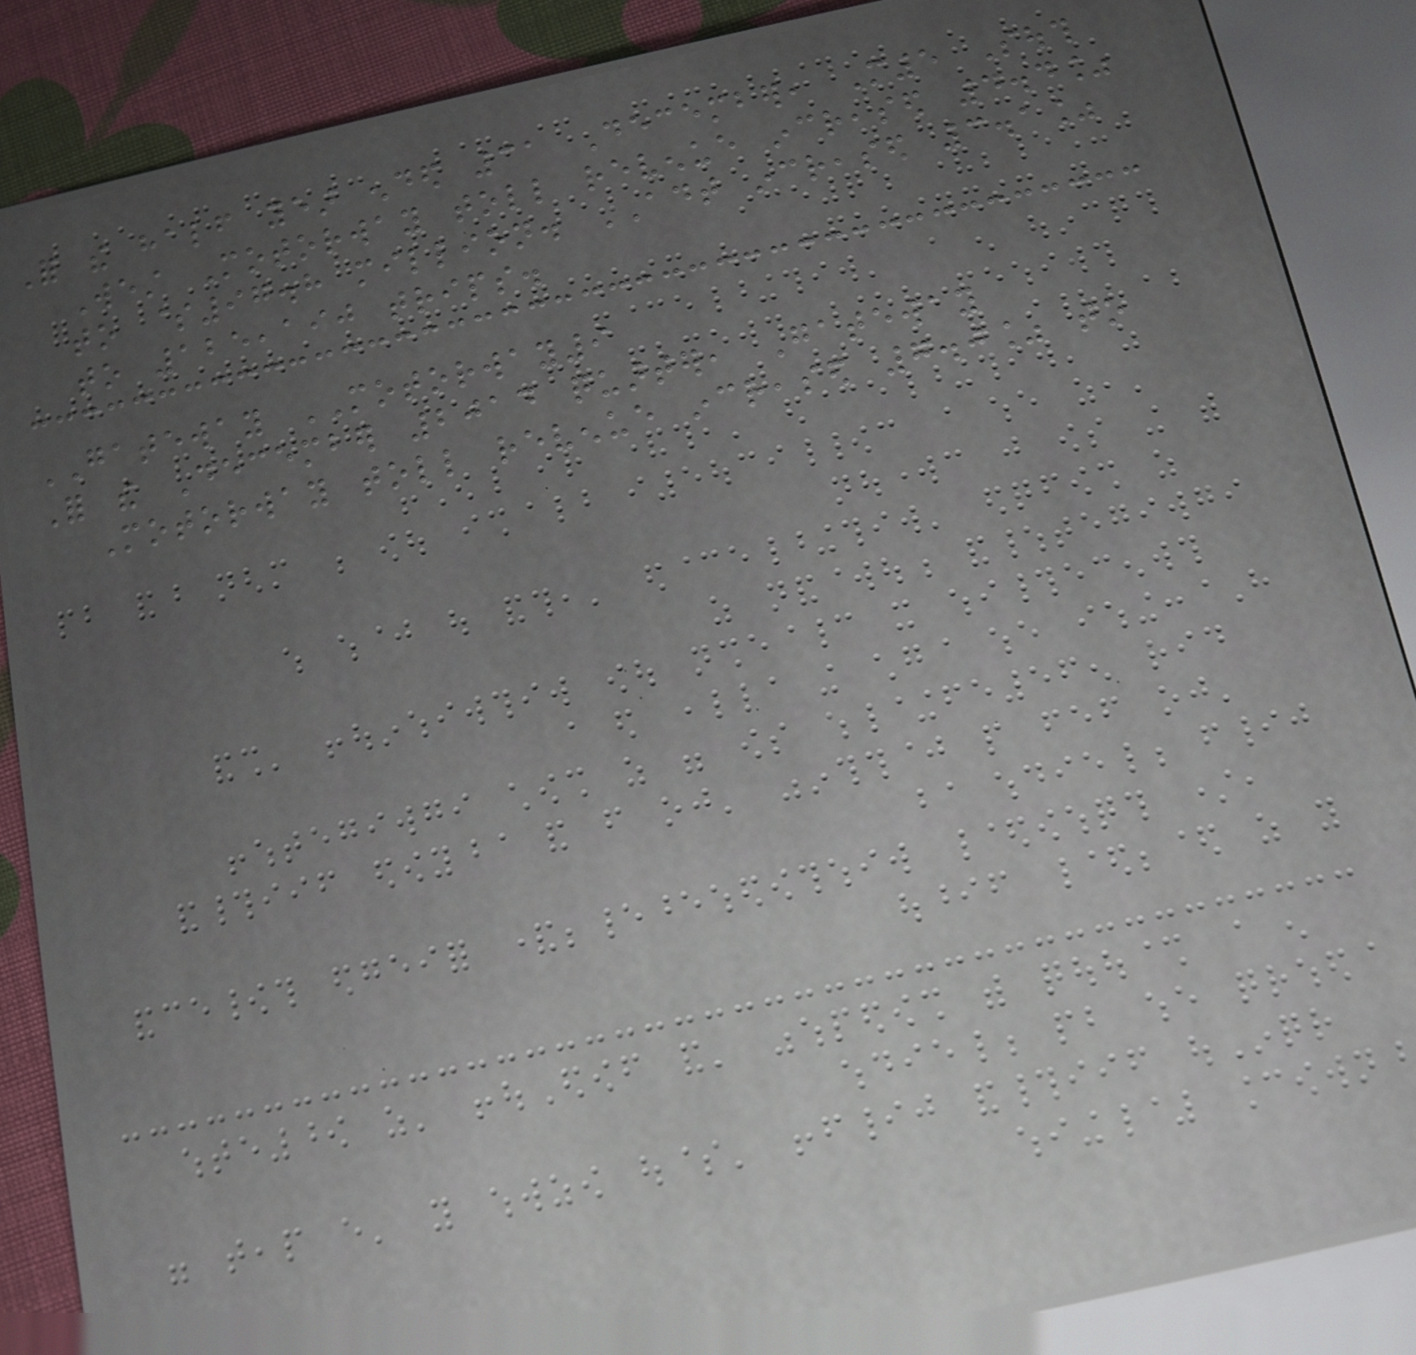For the half year ended 31 December, M5 South
West Motorway toll revenue increased 4.4%
to $97.8 million. ADT increased 3.1%
to 125,190 trips.
GATEWAY MOTORWAY9
For the December 2014 quarter, Gateway
Motorway toll revenue increased 7.0% to
